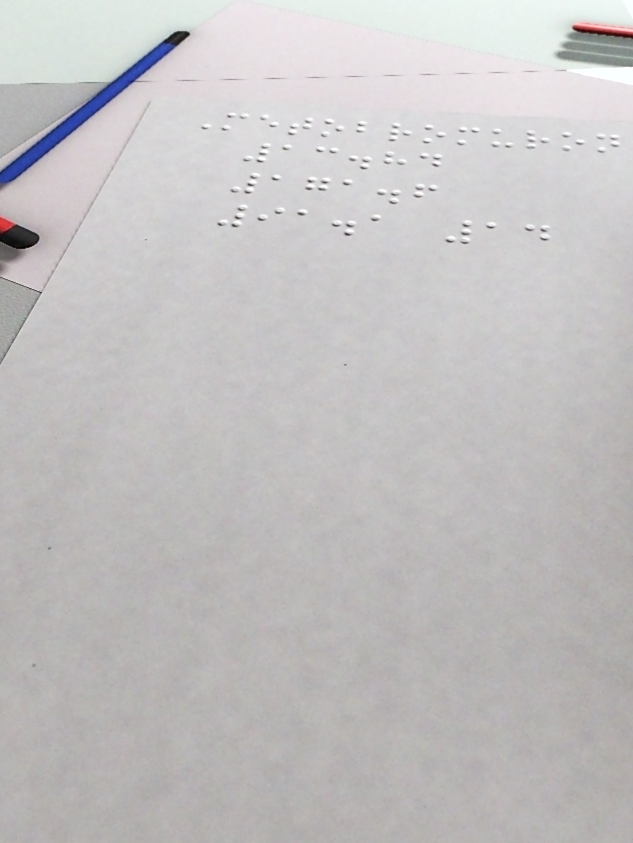Metobromuron
13.84
171.6
91.1 14
